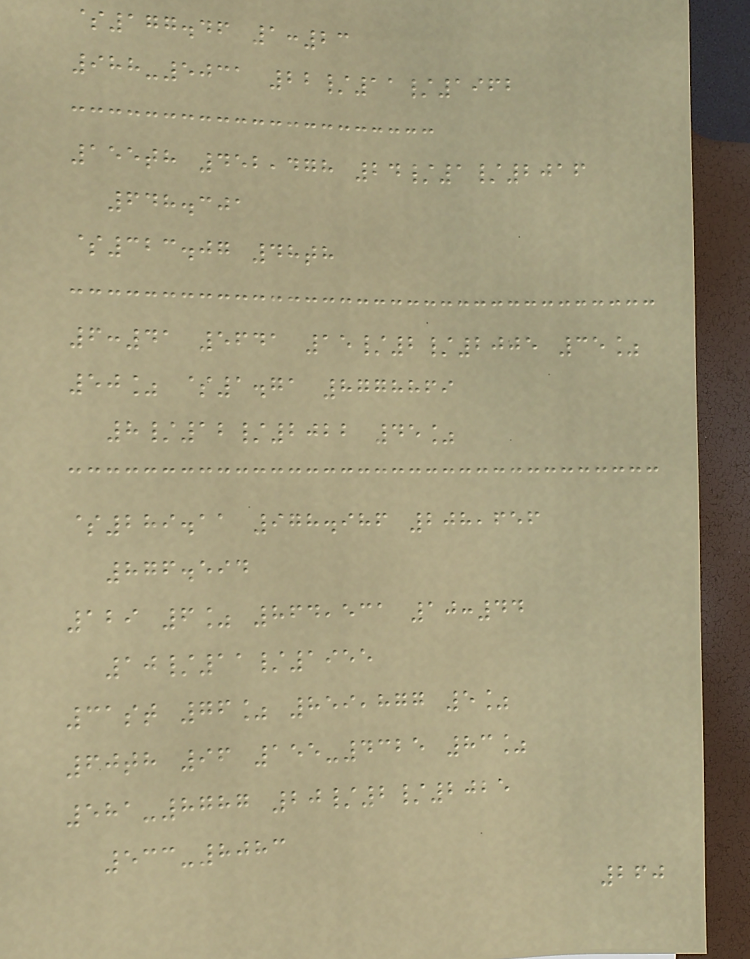$177.46 1:23
988-5031 22/11/1962
155th 452,478 24/1/2016
648.301
$323.07 48th
6:41 5641 15/2/2005 35%
50% $1.71 8778869
8/12/2022 45%
$289.11 978.986 208,656
876.594
129 6% 864,531 10:44
10/11/1955
31st 76% 859,877 5%
60th 96 155-4325 83%
581-8787 20/2/2025
533-8083
260
